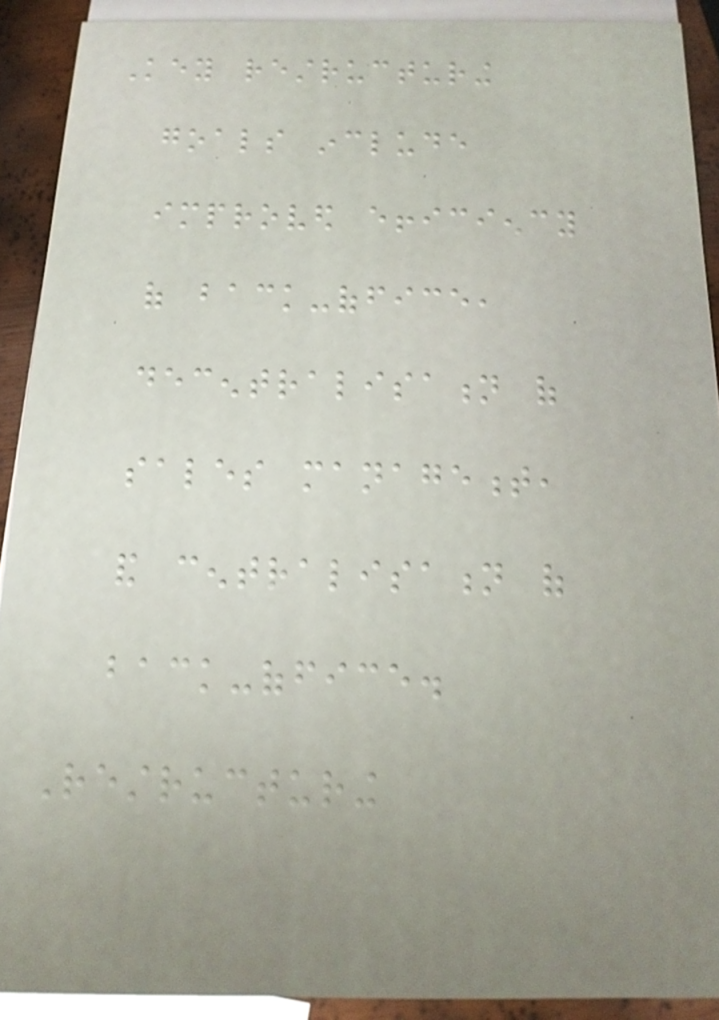Key restructuring
goals include
improved efficiency
of back-office,
decentralisation of
sales management,
and centralisation of
back-office.
Restructuring
